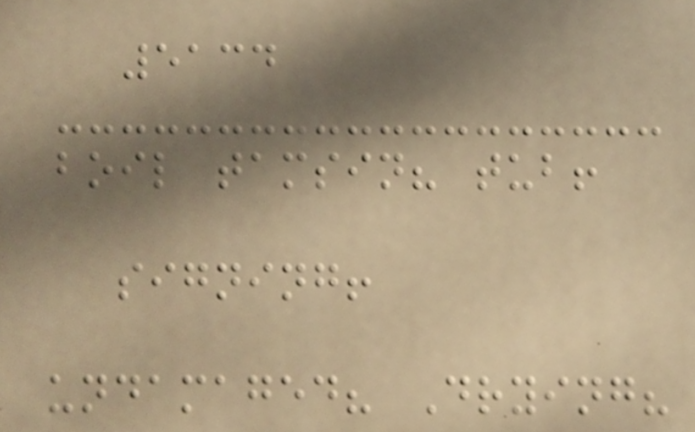5134
boil tamsin? tub!
signing!
undamaged? Drying?
